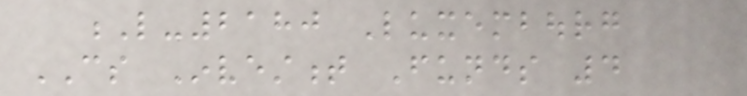L-2180 Luxembourg
CS Investment Funds 4
